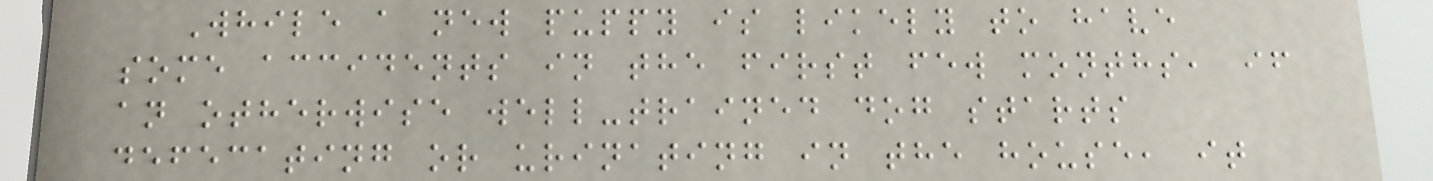While a new puppy is likely to have
some accidents in the first few months, if
an otherwise well-trained dog starts
defecating or urinating in the house, it
